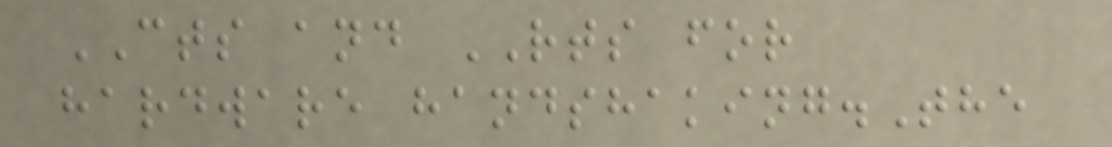CTS and RTS for
hardware handshaking.The
